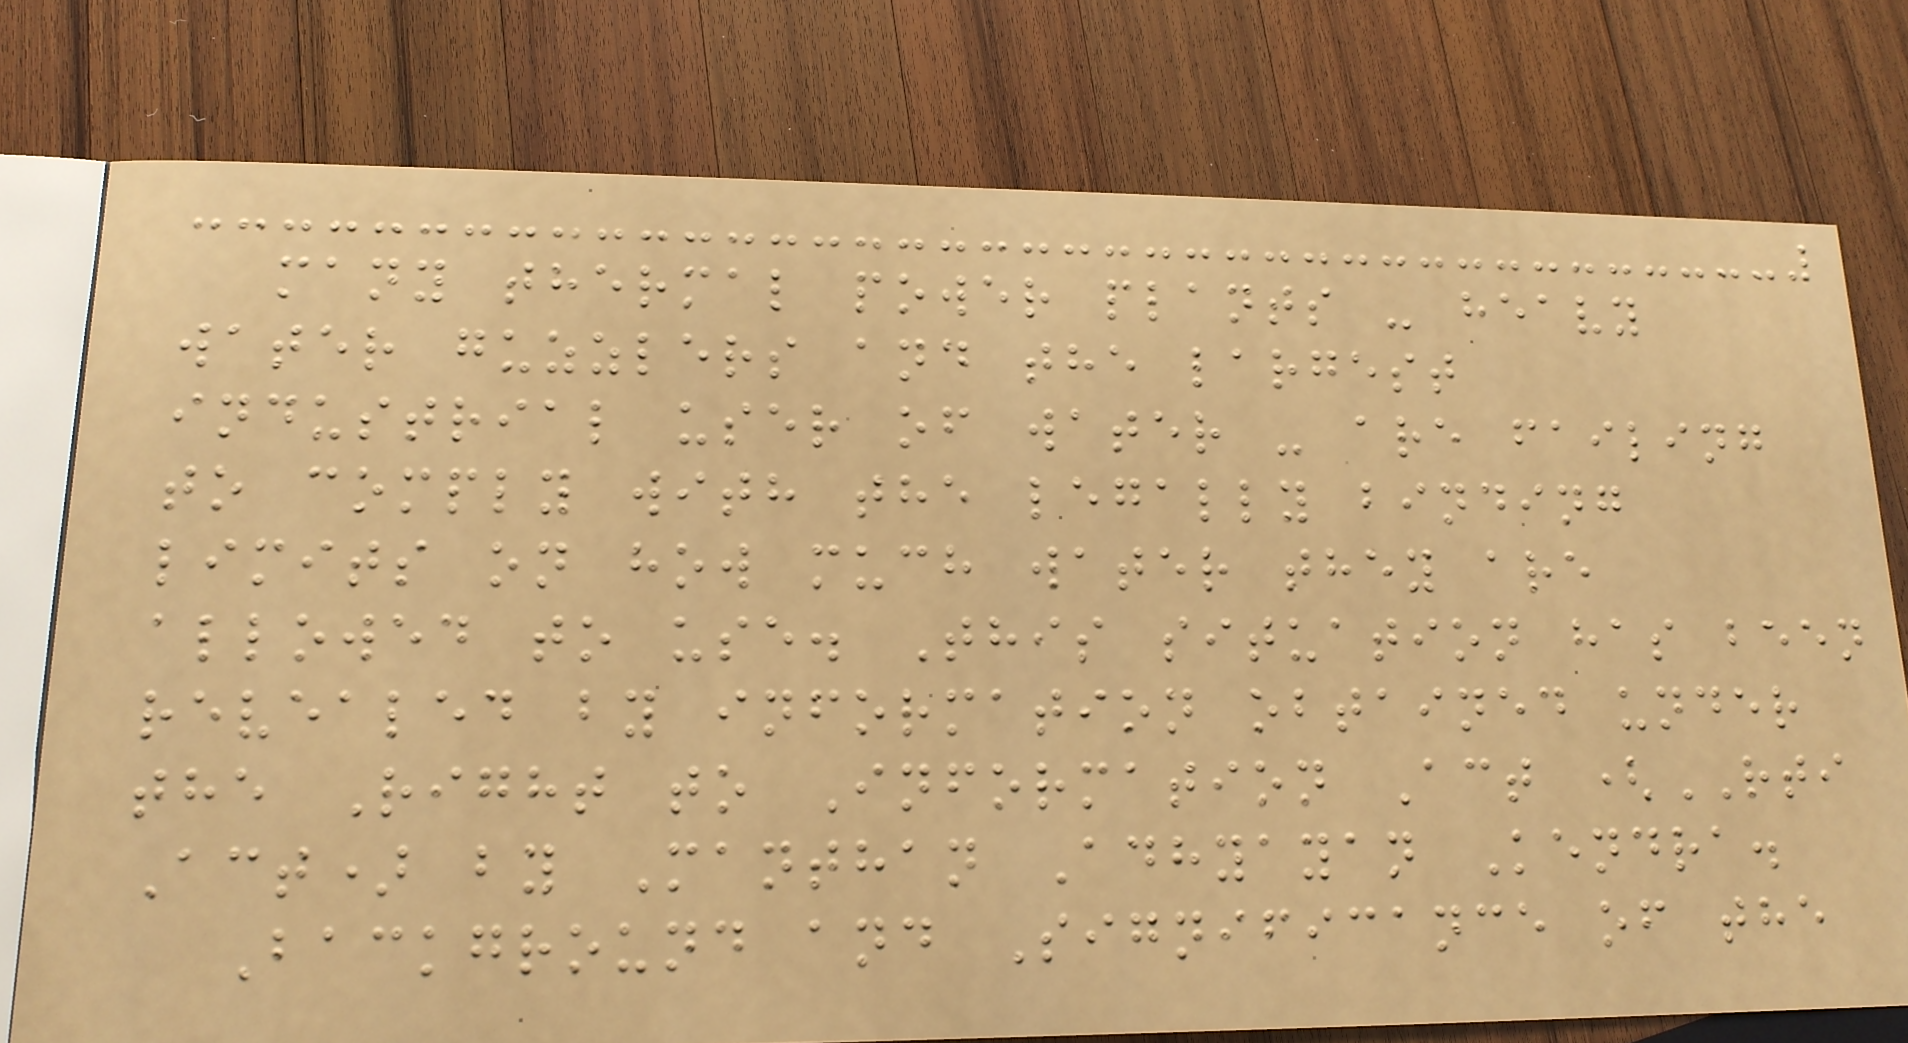many thermal power plants - heavy
water guzzlers and the largest
industrial user of water - are failing
to comply with the legally binding
limits on how much water they are
allowed to use. This situation has been
revealed by information obtained under
the Right to Information Act (RTI
Act) by Manthan Adhyayan Kendra.
Background and Significance of the
